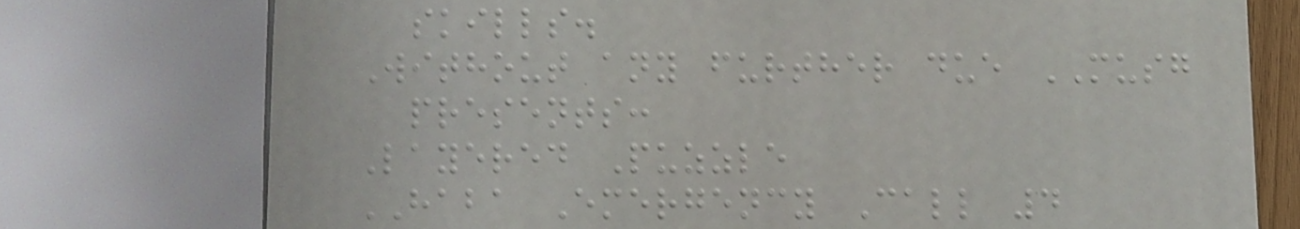skills.
Without any further due MUSG
presents:
Layered Puzzle
HABA Emergency Call 4
